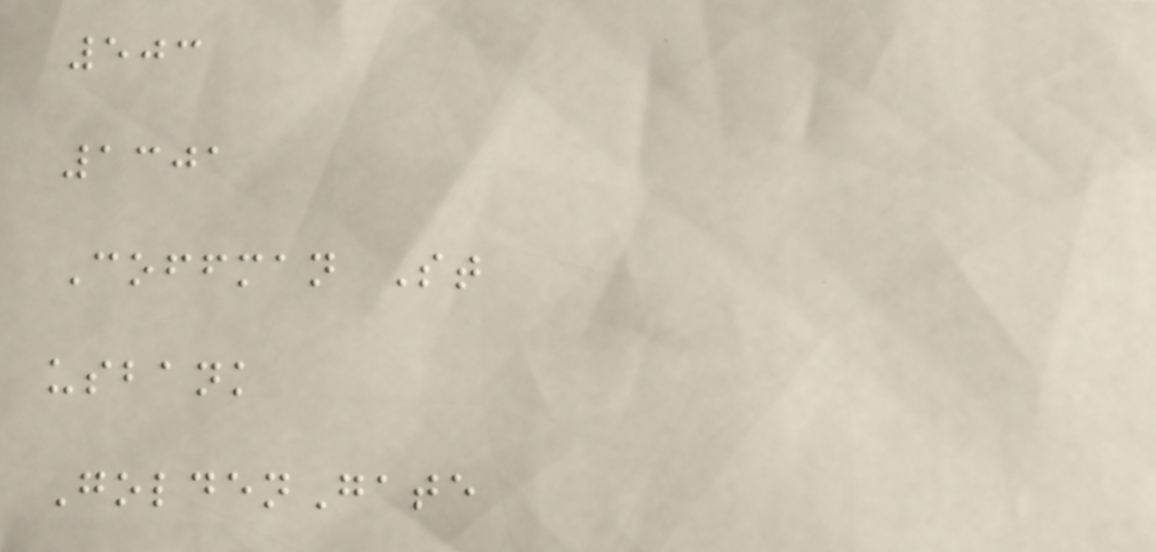503
1301
Coffman St
usbank
GoldenGate
